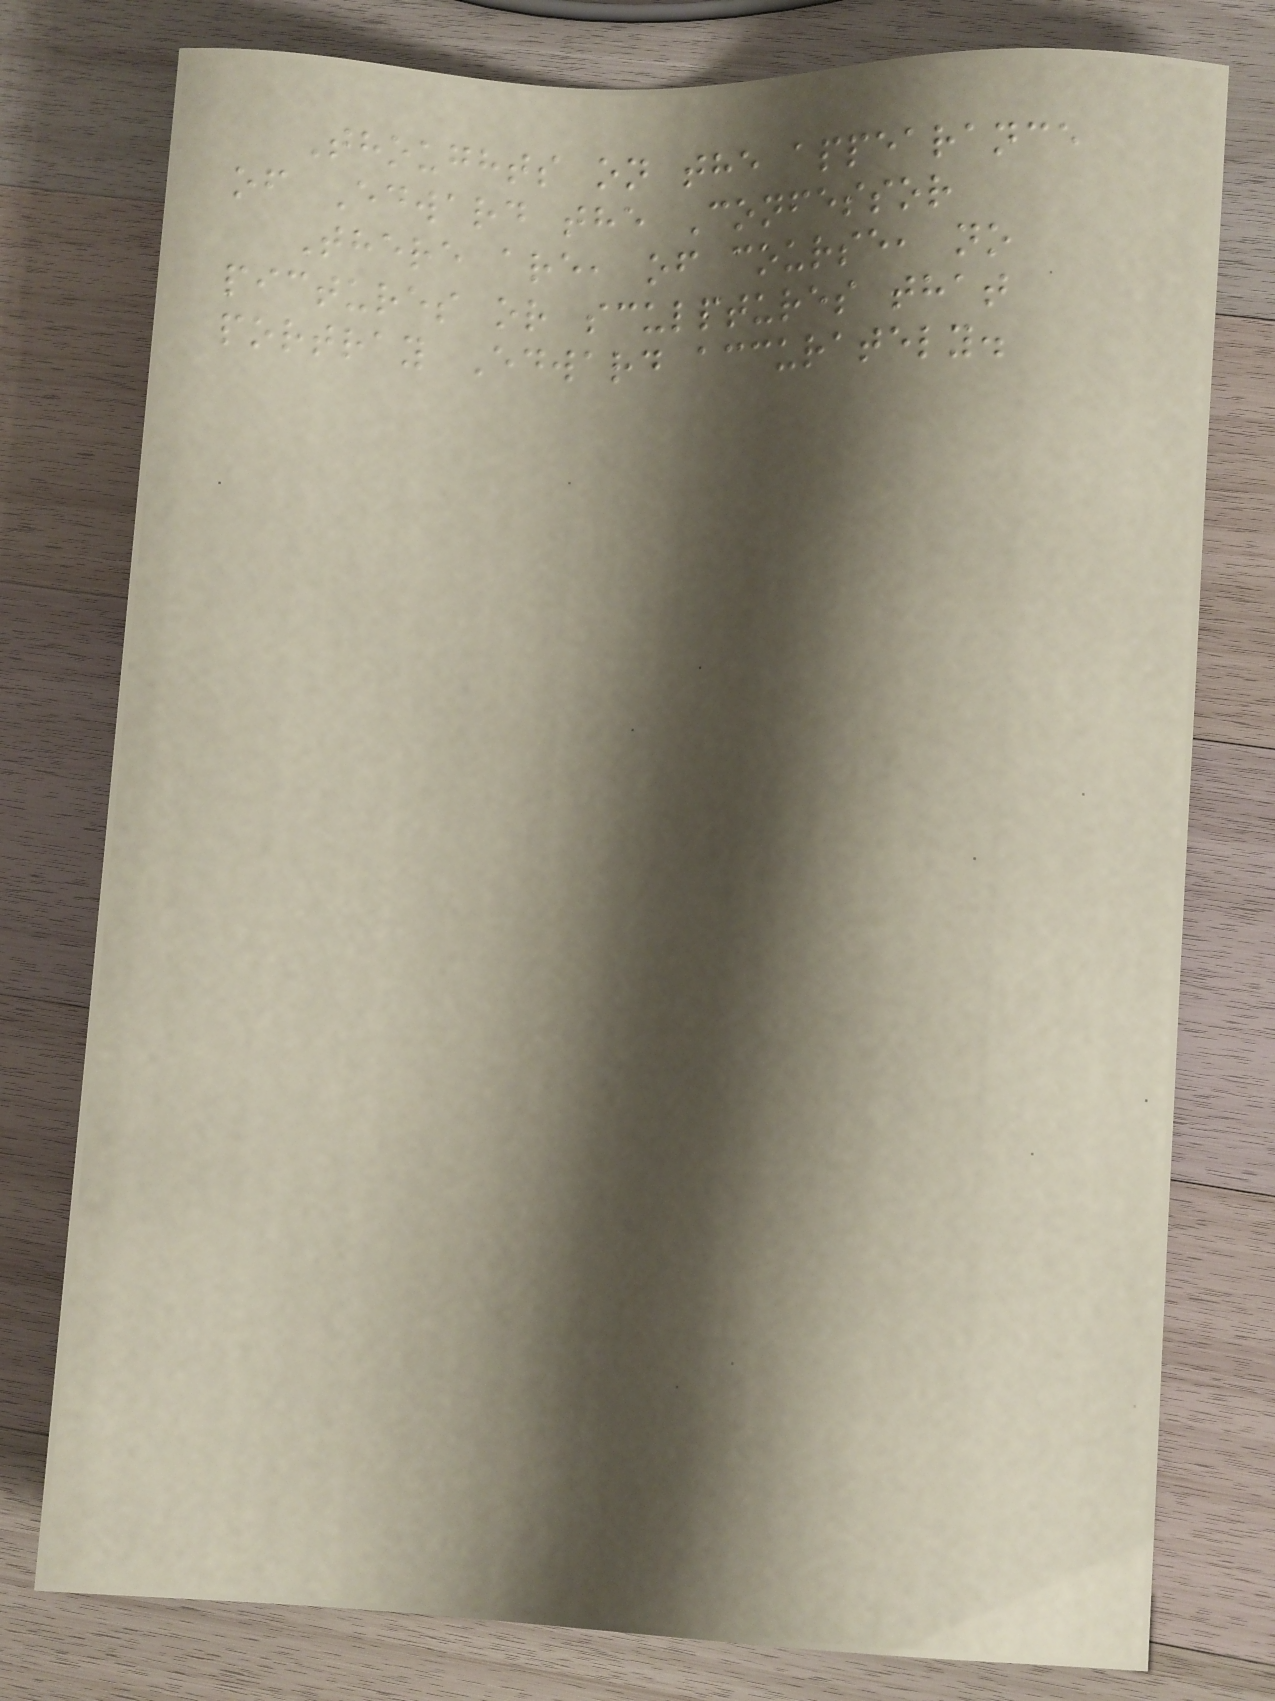Thoughts on the appearance
of Edward the Confessor
There are, of course, no
pictures or sculptures that
portray Edward accurately.
